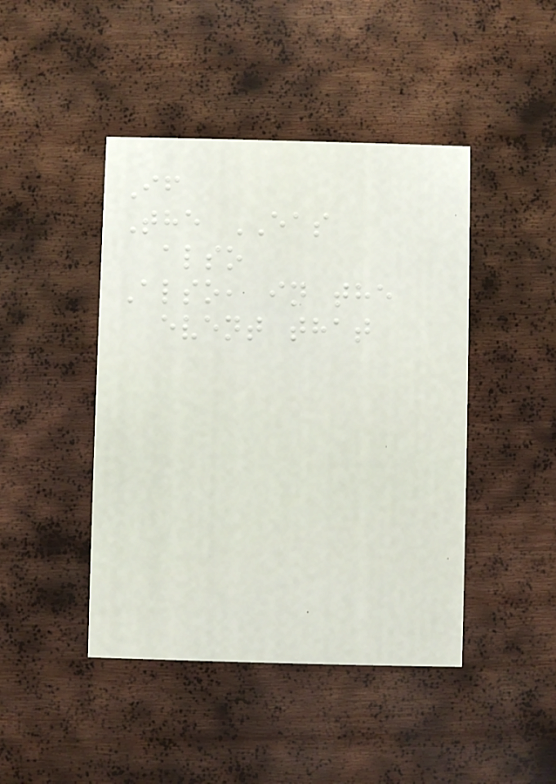If
The EAS
also
Also, in the
event that
